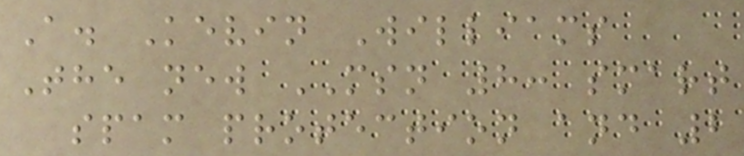A. Kevin Williams
The new MSN 8: smart
spam protection and 2
